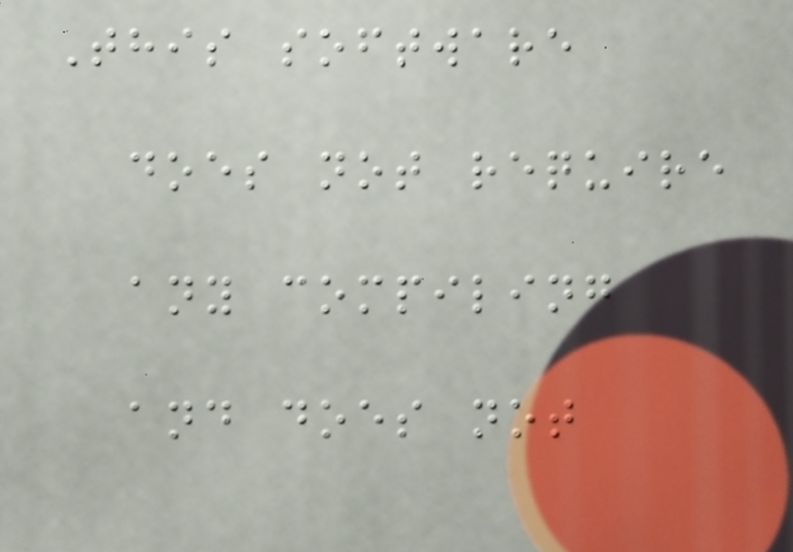This software
does not require
any compiling
and does not
